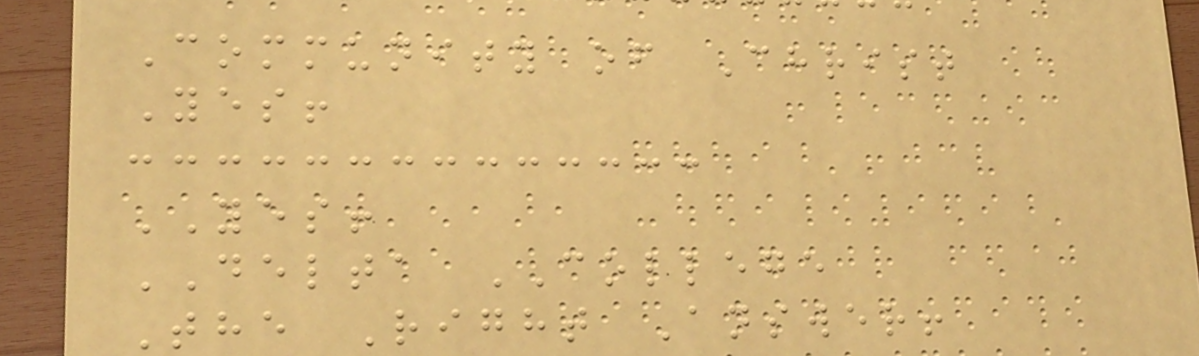Community of Christ
Yes!
YES!
DELTA COLLEGE
The Right Answer!
